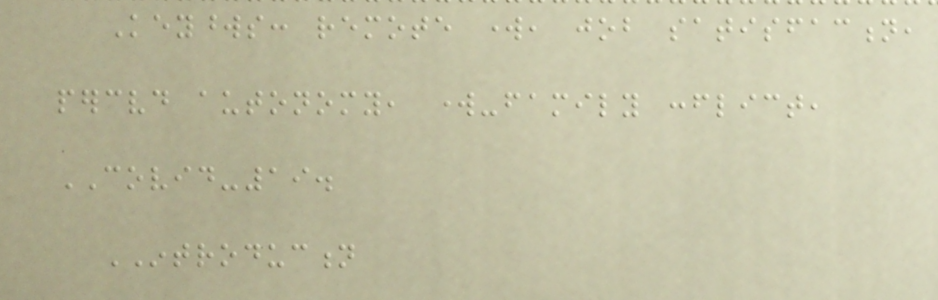Keywords: remote work, job satisfaction,
perceived autonomy, work-family conflict,
COVID-19.
INTRODUCTION
